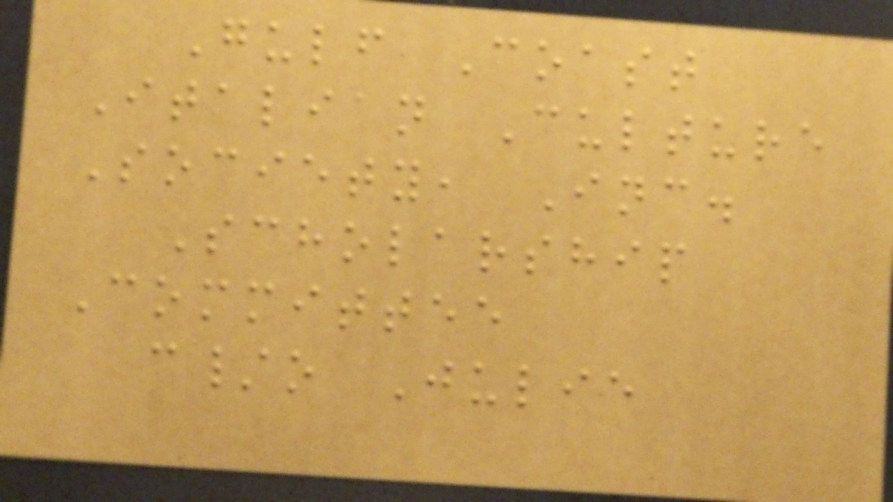Gulf Coast
Italian Culture
Society, Inc.
Scholarship
Committee
c/o Julie
